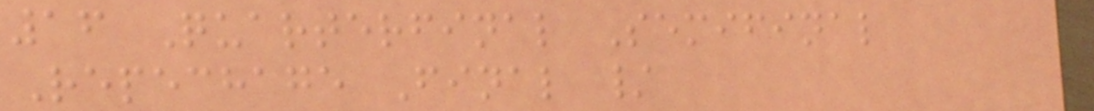16 Quarterfinal Semifinal
Repechage Final /
